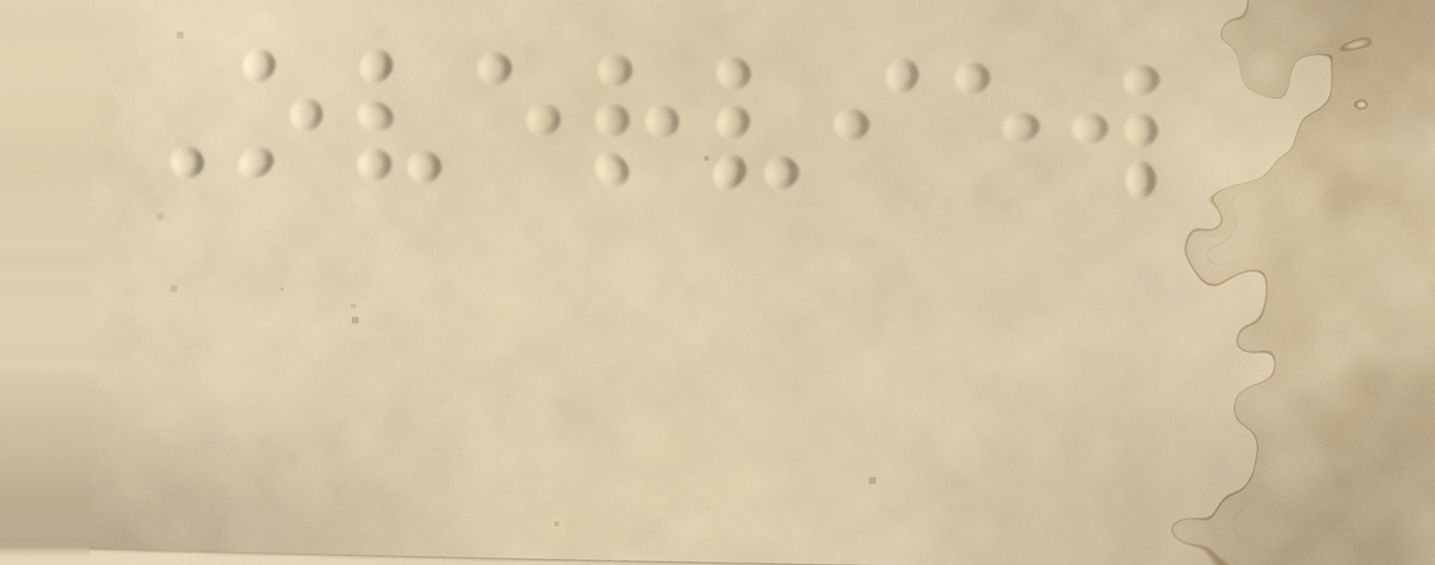Overview
